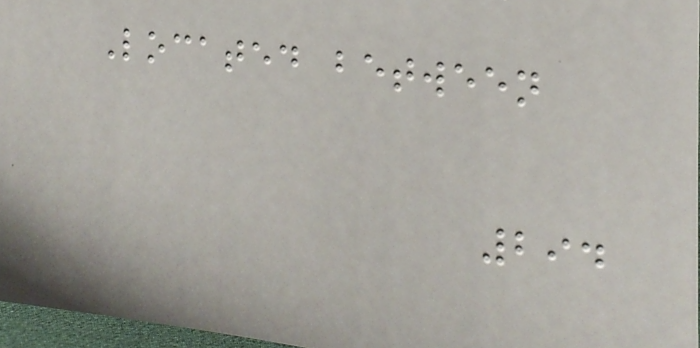Located between
294
